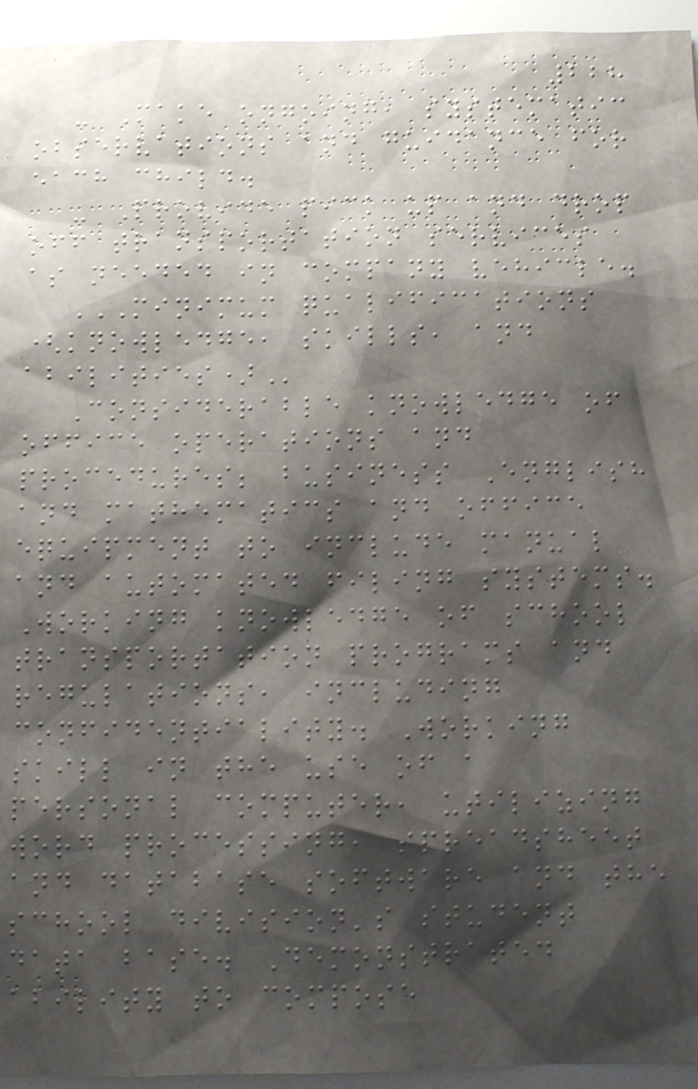228
- Make ongoing, systematic
observations and guidance for
each child.
- Provide pick up and drop
off transportation services
as needed in company vehicle.
MINIMUM QUALIFICATIONS
(KNOWLEDGE, SKILLS, AND
ABILITIES)
Considerable knowledge of
office operations and
procedures; business English
and mathematics and office
equipment to include manual
and automated filing systems.
Working knowledge of school
transportation programs and
regulations, including
confidentiality. Working
skill in the use of a
personal computer, utilizing
word processing, spreadsheet
and database software and the
school division's student
data base. Demonstrated
ability to compose
